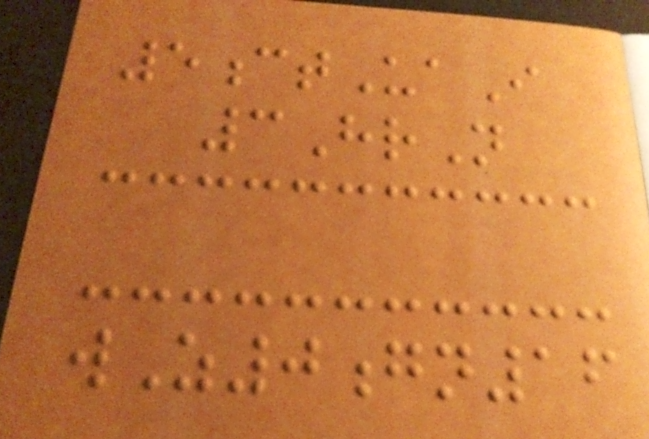5ctUaI
3HrN
wZ0gn16
